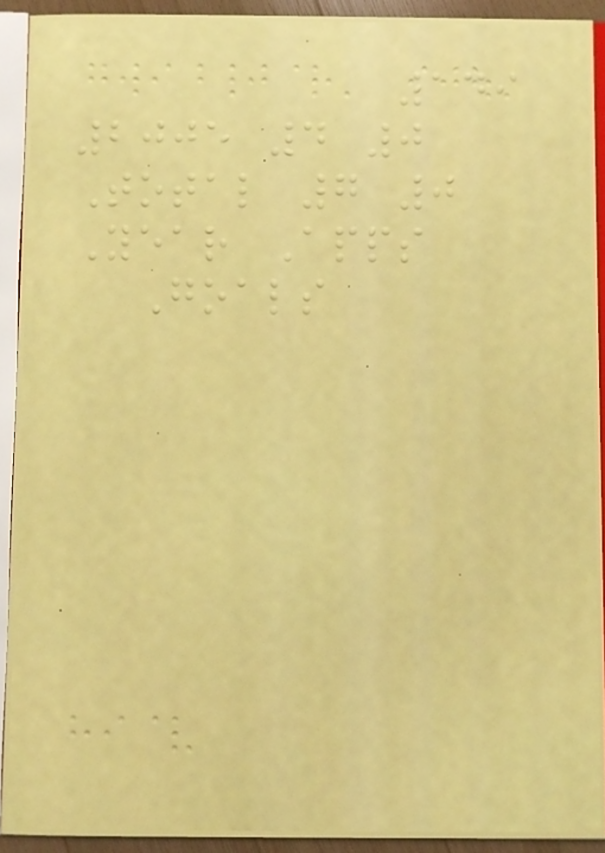149
2005 4 0
Total 7 0
Year Apps
Goals
